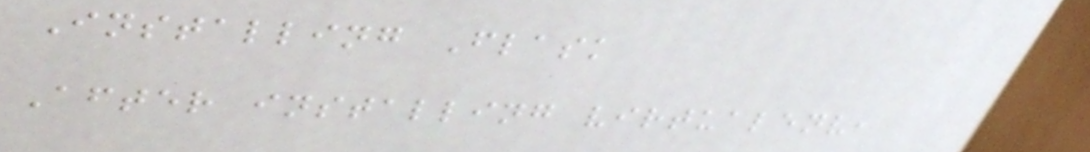Installing Flask
After installing virtualenv,
